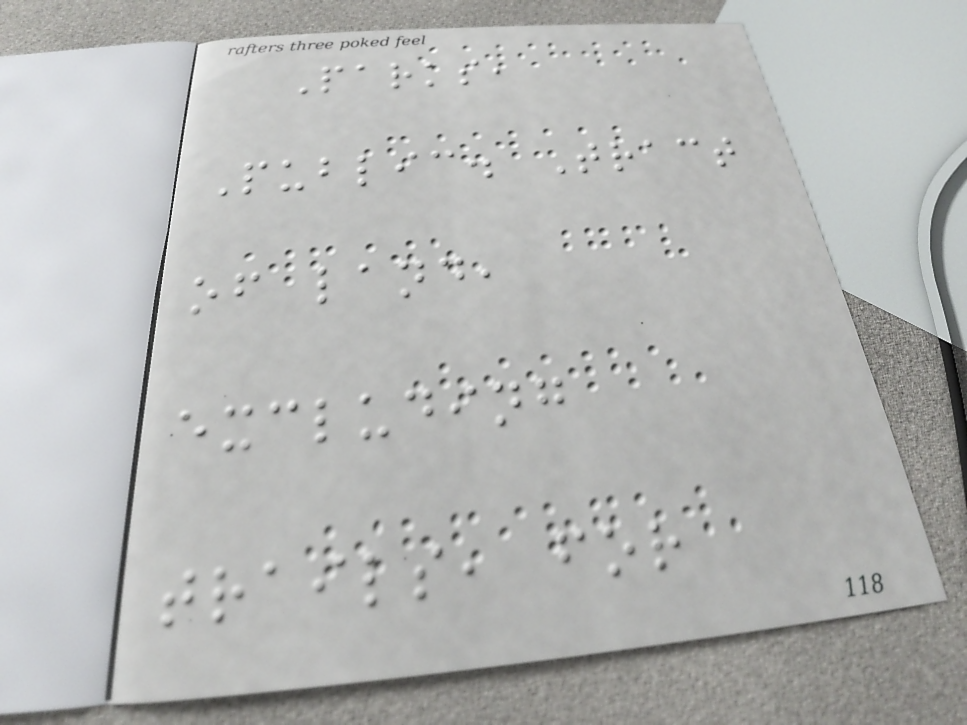Parks,
Public. Tract
of land,
excluding
trails, for
